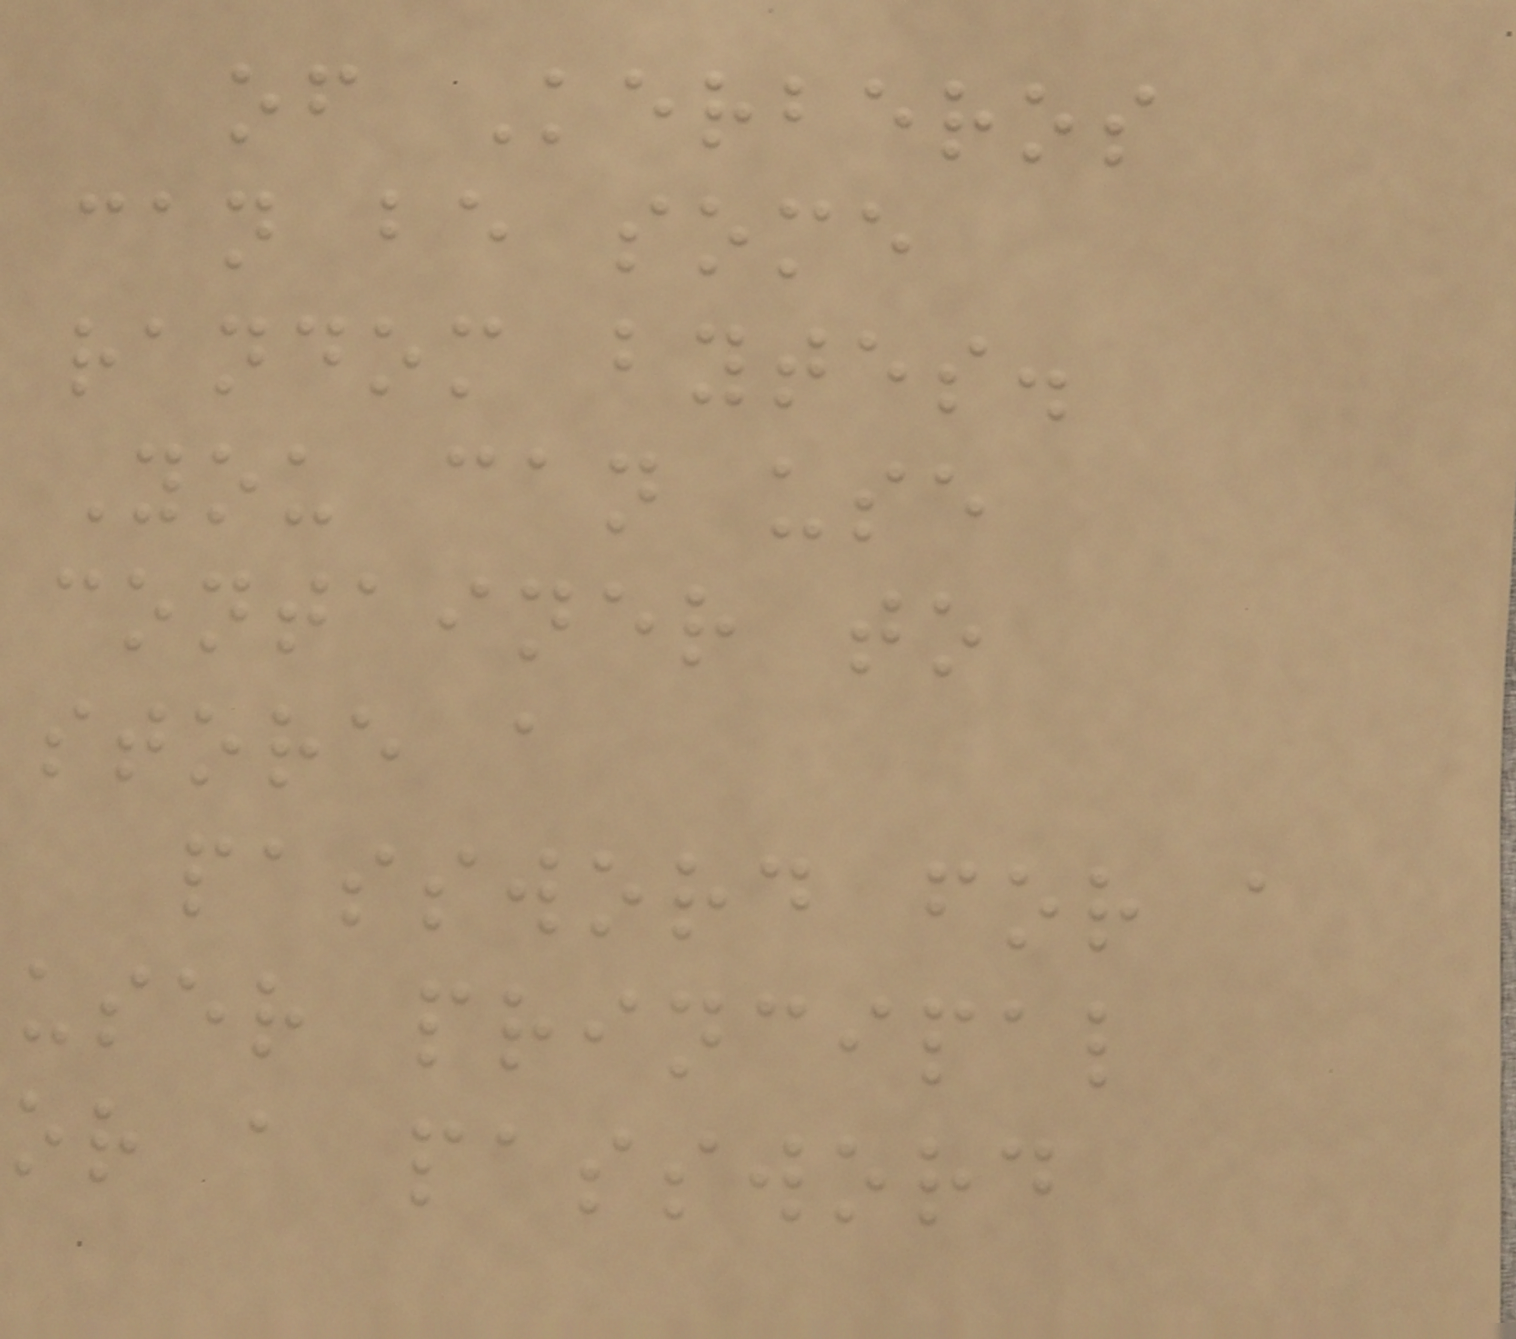of Kerberos
can be some
random bytes.
You can use
container to
store a
password for a
user principal
or a password
